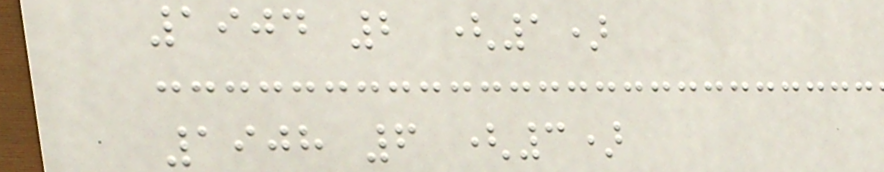1904 2 (1)
1908 6 (3)
